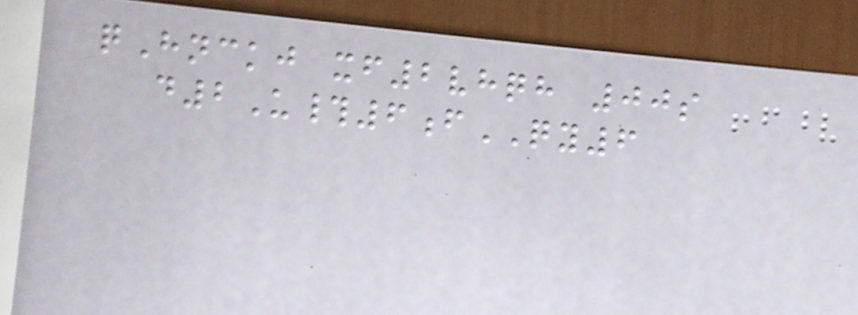qHnckj xf2vhqh 00s
d2U#6fQY6
